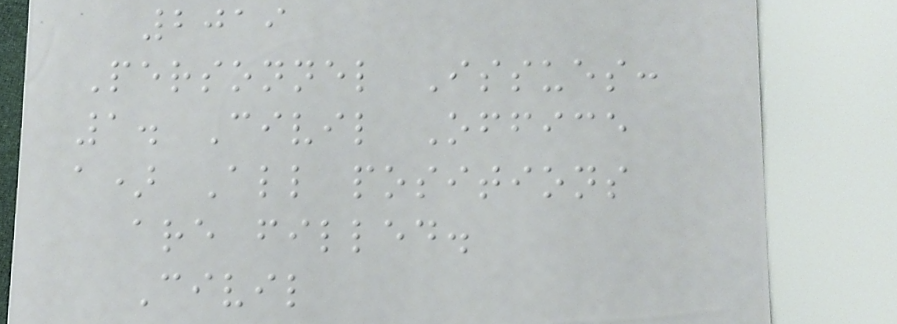2019
Personnel Issues:
1. Civil Office
a) All positions
are filled.
Civil
